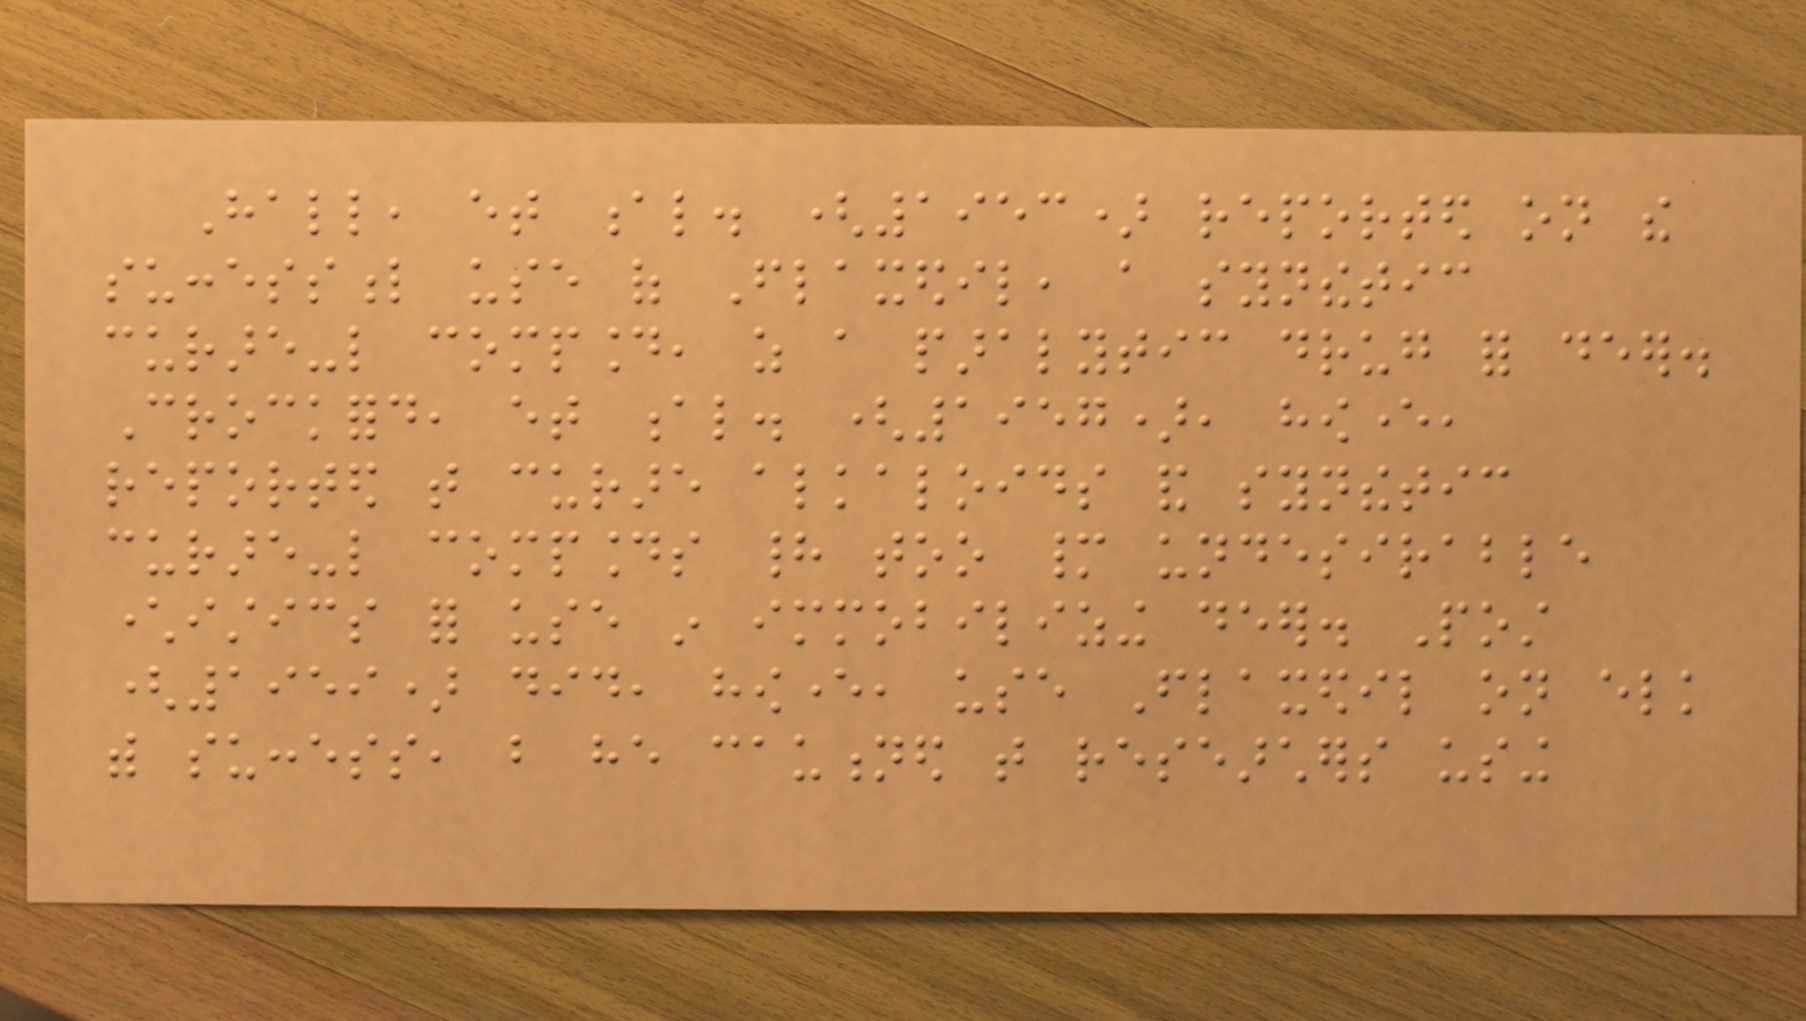Hall, et al. (1953) reported on the
successful use of Flaxedil, a synthetic
curare-like compound, as a paralytic drug for deer.
Crockford, et al. (1957), however,
reported that curare alkaloids and synthetic
curare-like compounds had too many undesirable
characteristics for use in immobilizing deer. Post
(1959) did, however, use Flaxedil on elk
with success, but he cautioned that researchers using
